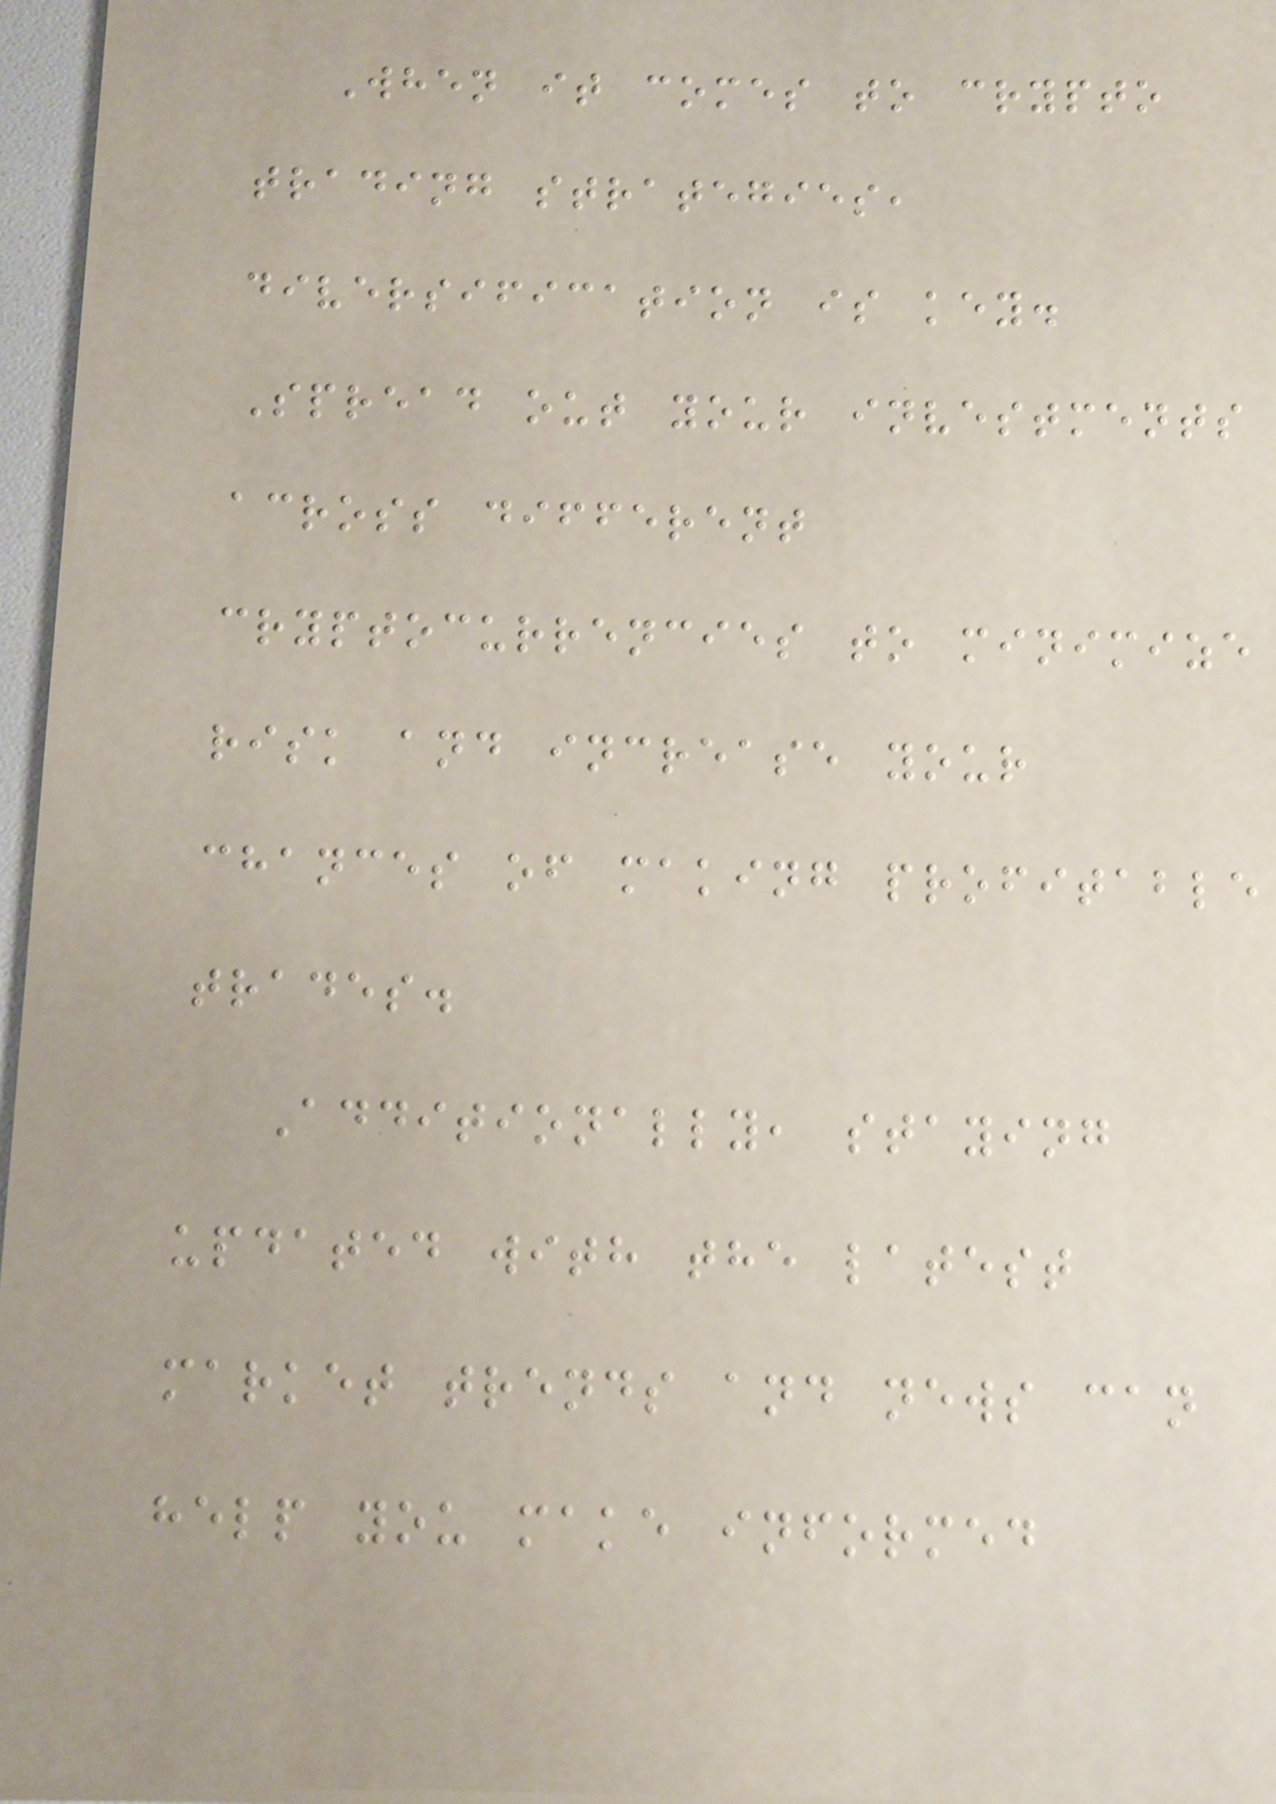When it comes to crypto
trading strategies,
diversification is key.
Spread out your investments
across different
cryptocurrencies to minimize
risk and increase your
chances of making profitable
trades.
Additionally, staying
updated with the latest
market trends and news can
help you make informed
